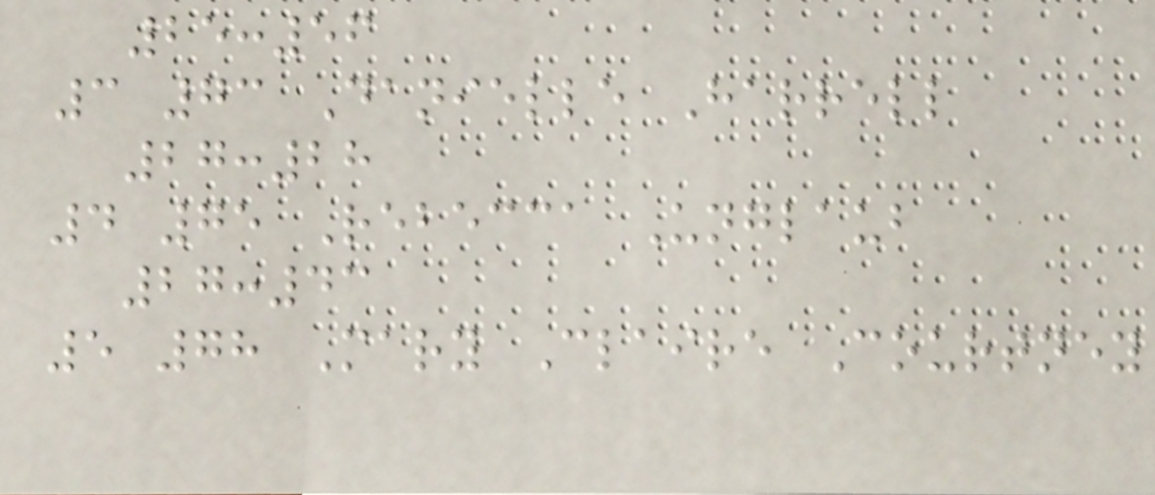25:56
3 73 Danielle Harrell
27:28
4 75 Rebecca Unglaub
27:43
5 78 Mary Claire Courtney
